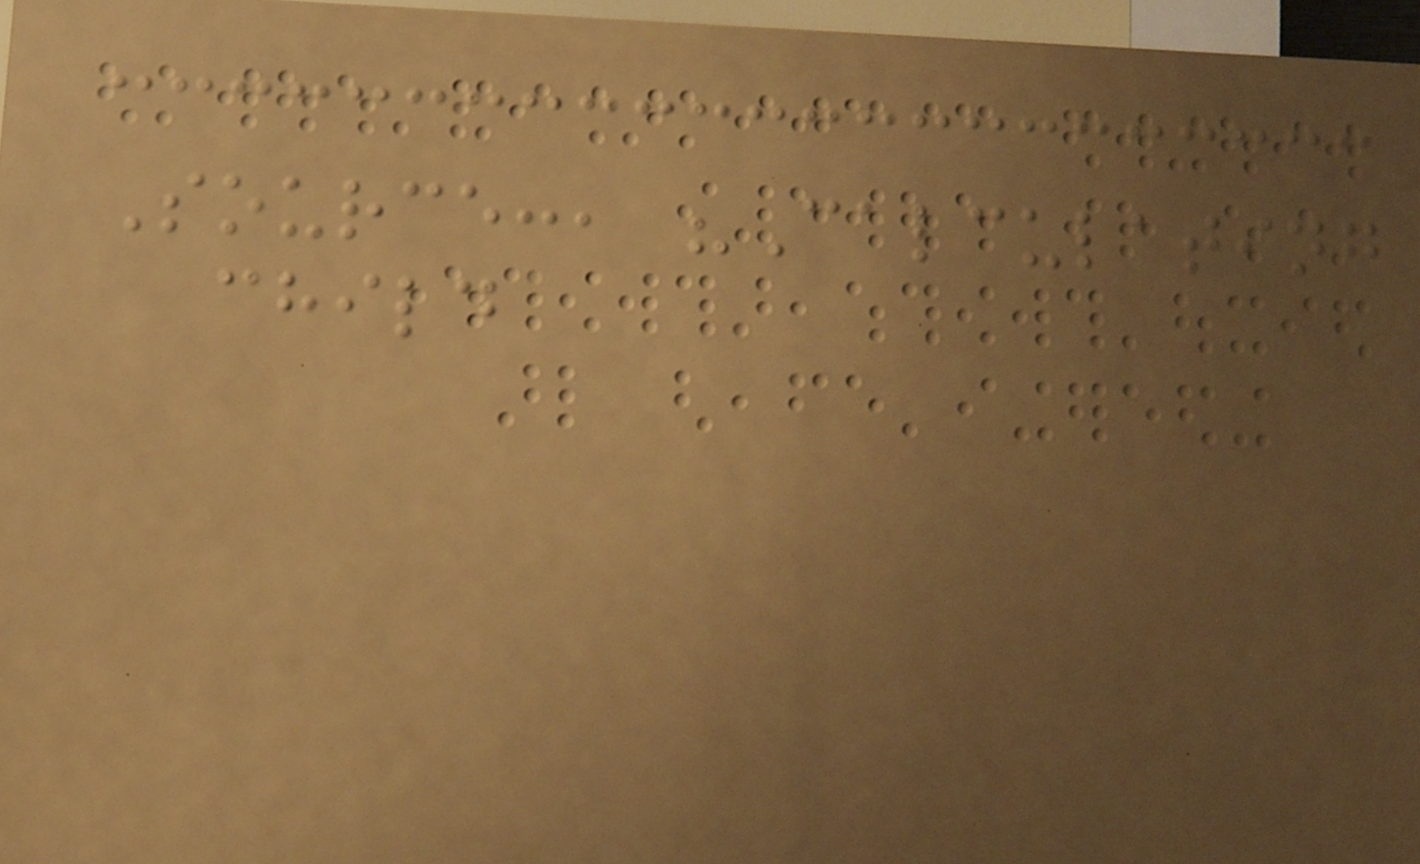Source:, "Calculating
child
